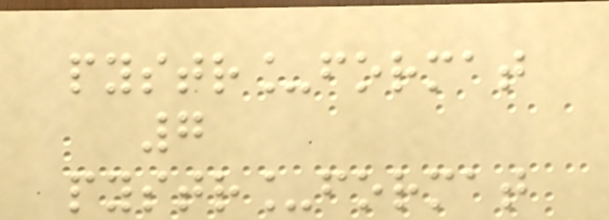pystr_format
7
pystr_format
